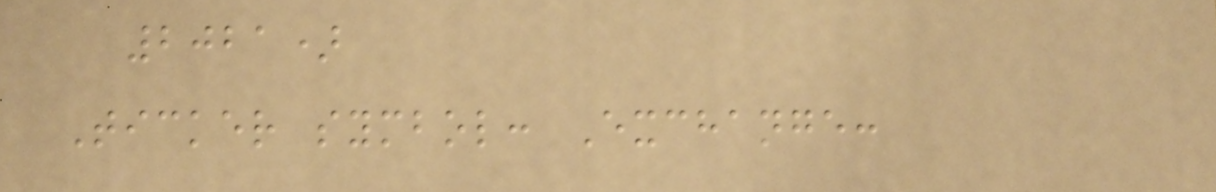2021)
Ticker symbol: Exchange:
